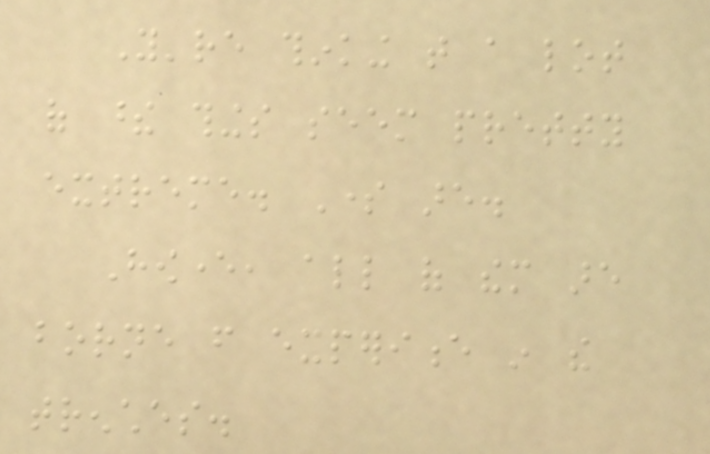You're thinking that a lot
of these things seem pretty
extreme. Some are.
However, all of them are
borne from experience in the
trenches.
